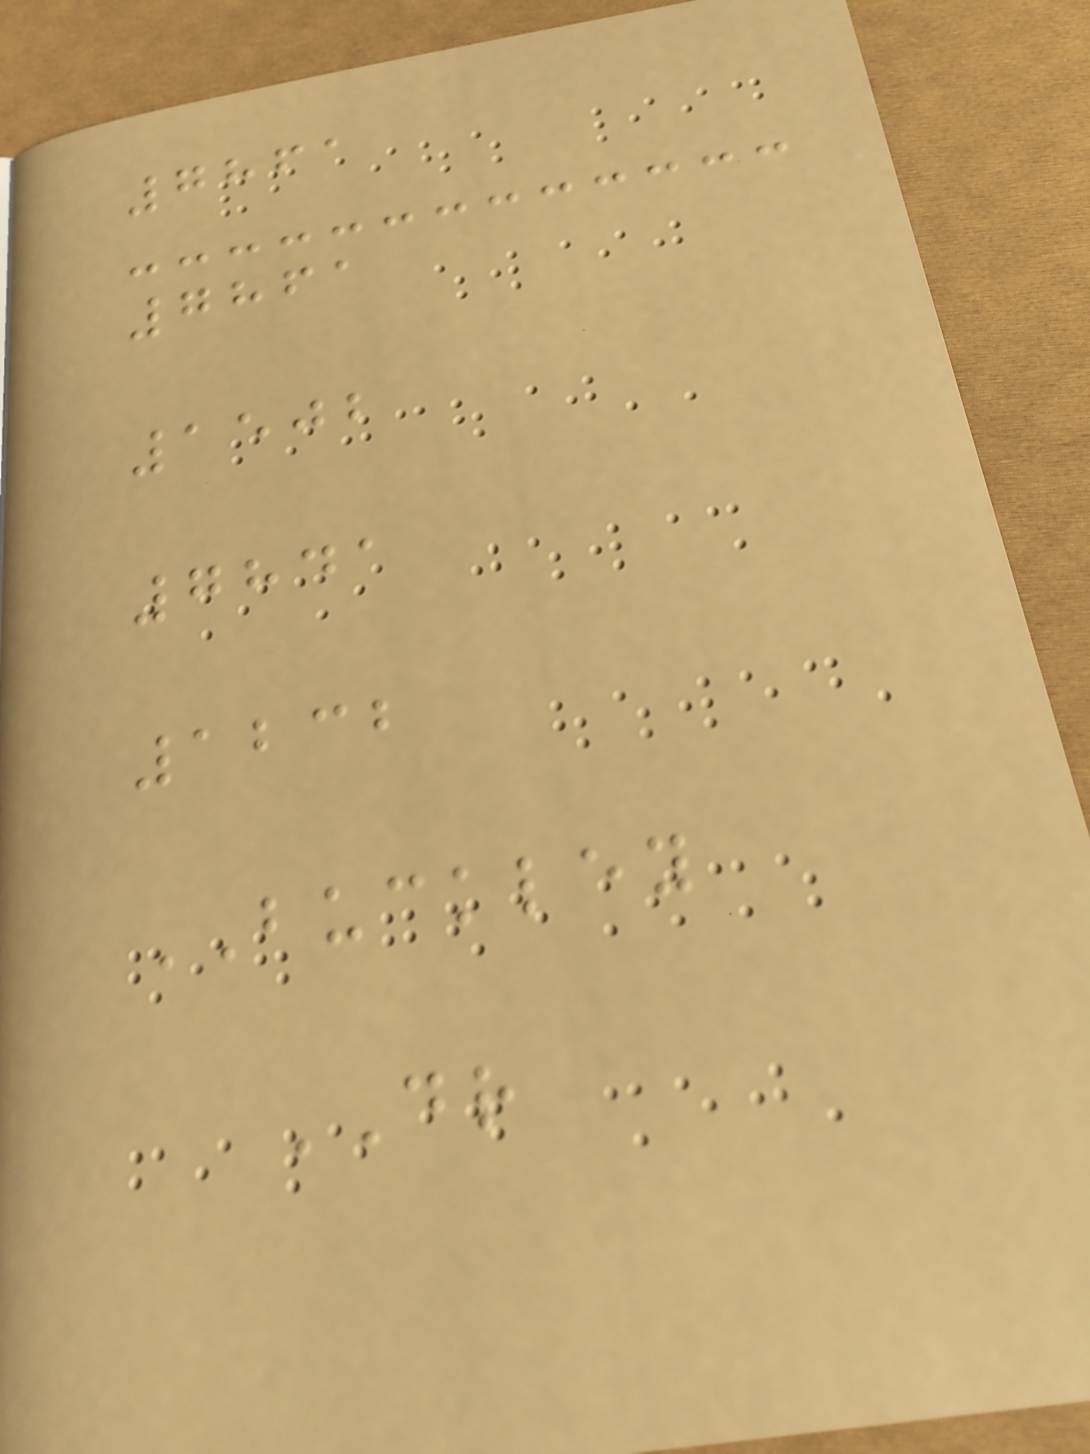7861
7861
1502
7841
1232
BUCKLEY
DR
